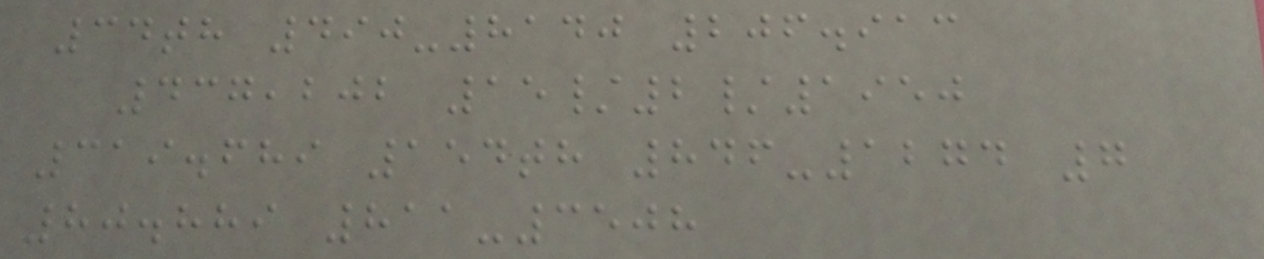34th 490-8140 206.913
437,202 15/2/1950
319.689 154th 846-1274 7
80.889 811-3508
